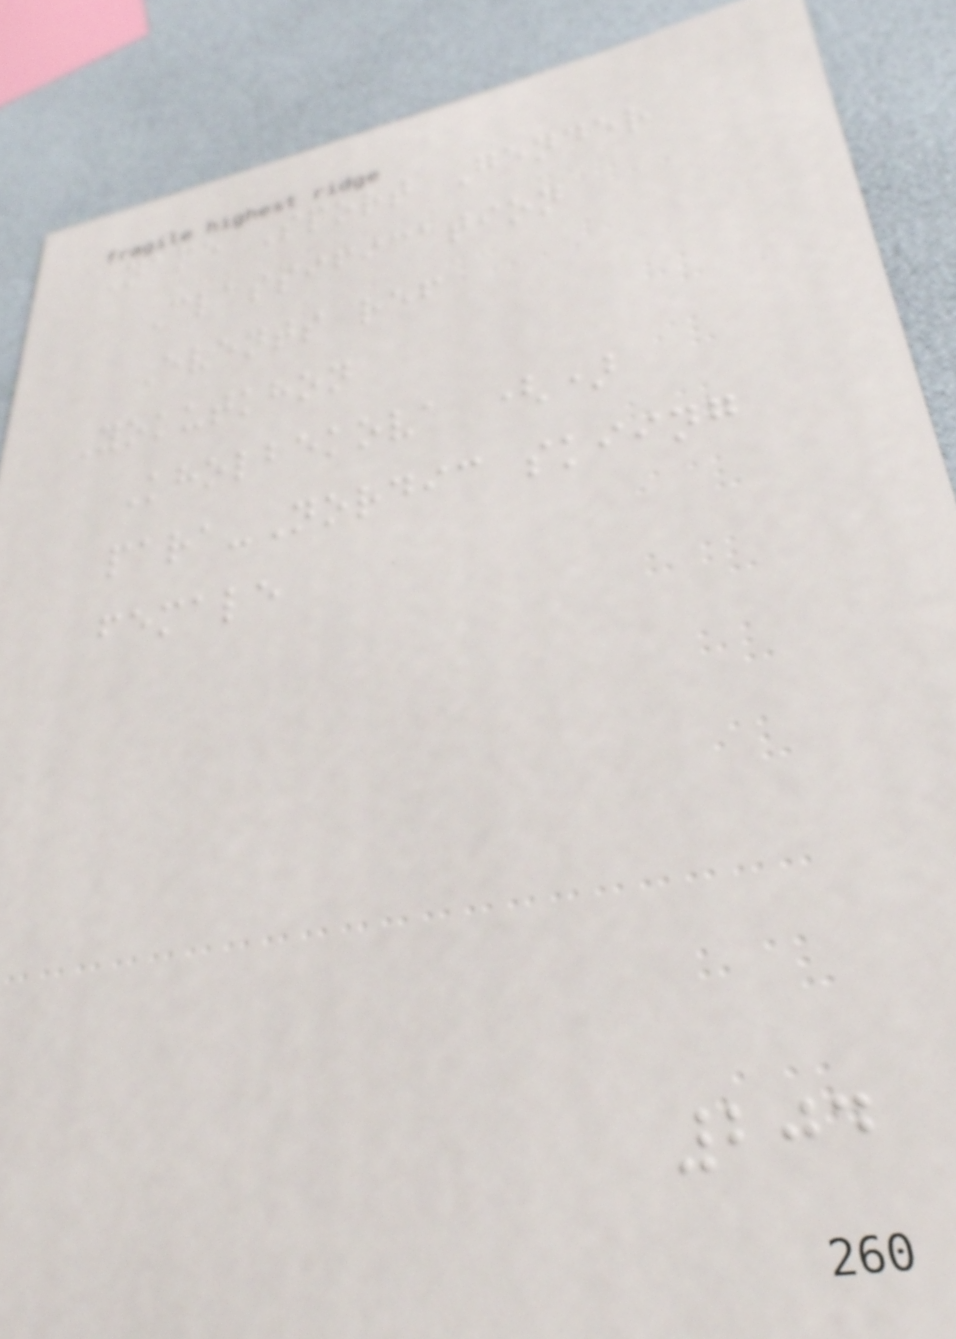Name Sport Gender
Classification
Events ref
Yokutkhon
Kholbekova ()
para-Nordic skiing
female
204
